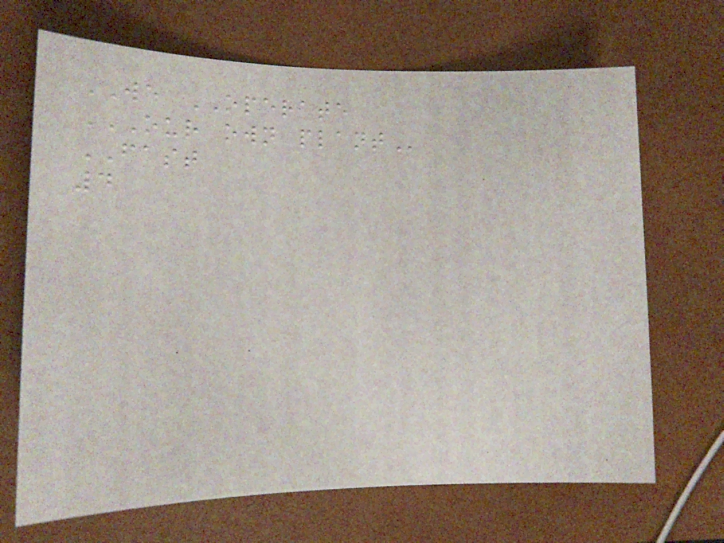WE OPERATE
OUR OWN PLANT
FAST
4
